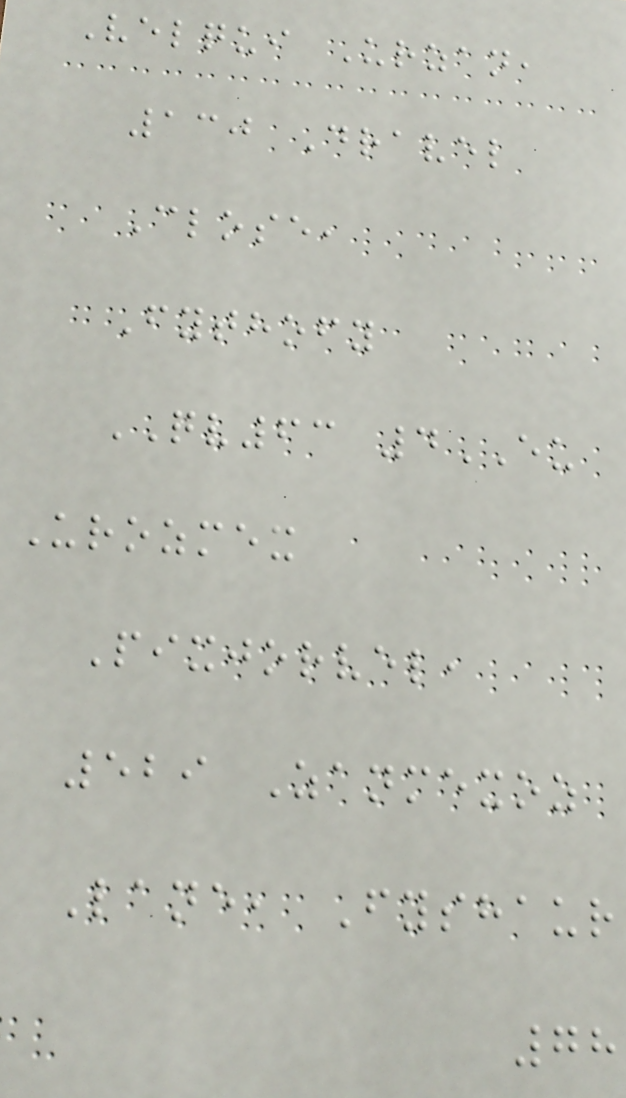Velqui Urzan,
130 Dravel
Close,
Fythofy
QV63 4EU
Urozmex
Pixjorvel,
529 Zanmexoz
Lane, Fyshaur
78
